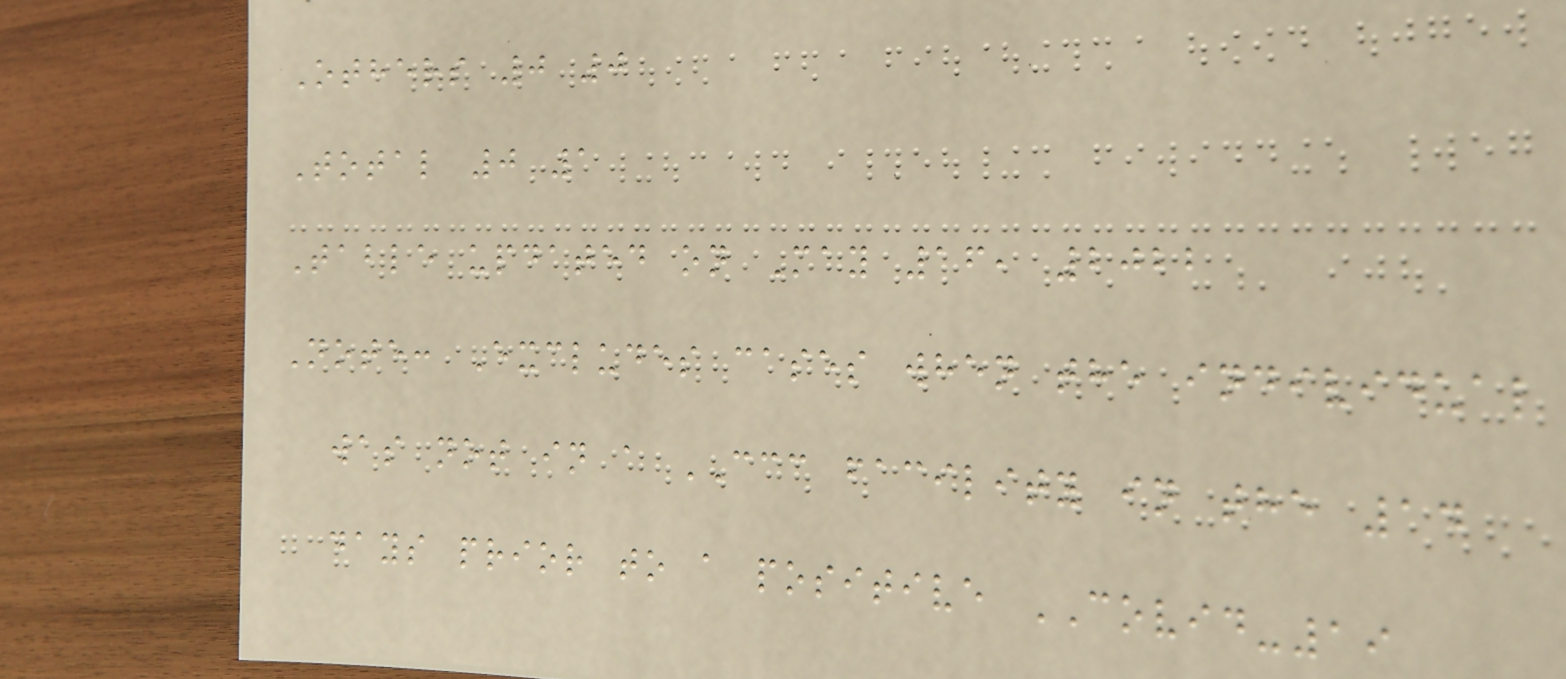Others 0 0
Total 0 1
Table updated on May 16, 2022
Note: Excludes cases when the individual
was not in a CCC facility in the 14
days prior to a positive COVID-19
